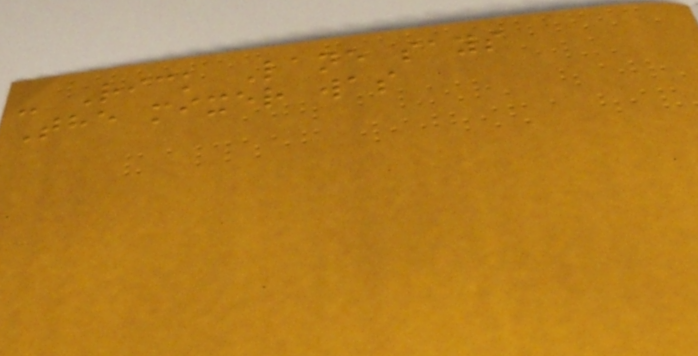- Rick Lane says
The mixer was
